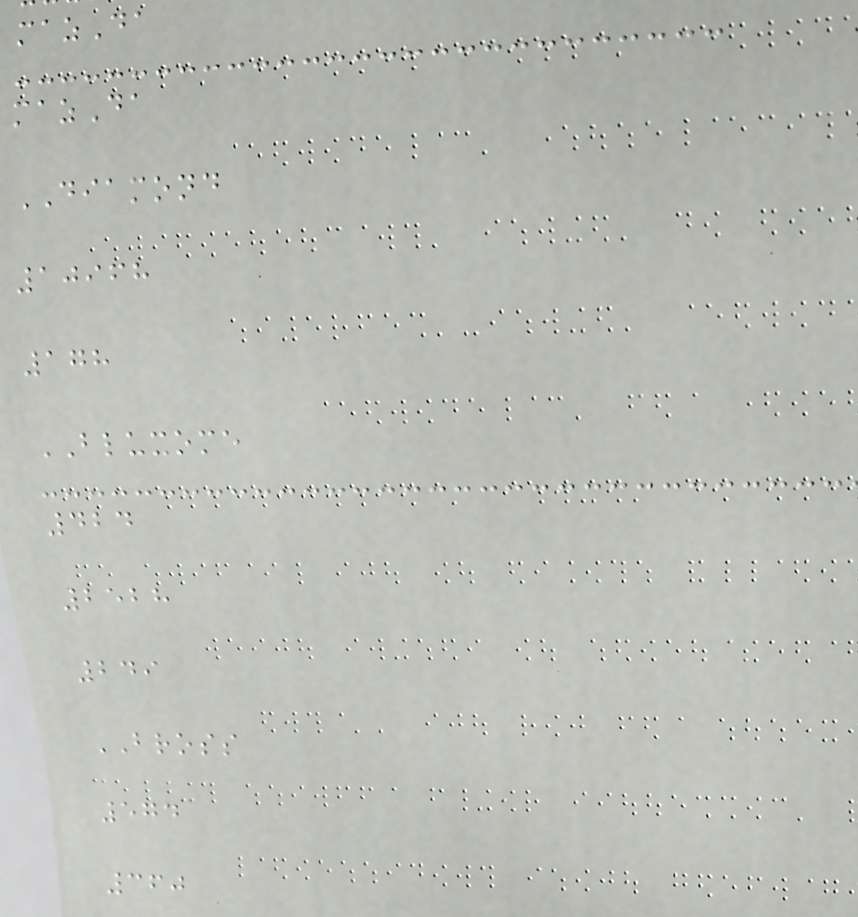mazDa
mazDa
DIAMOND
10968
178
BLUXOME
424
2528
249
BROSS
574
360
